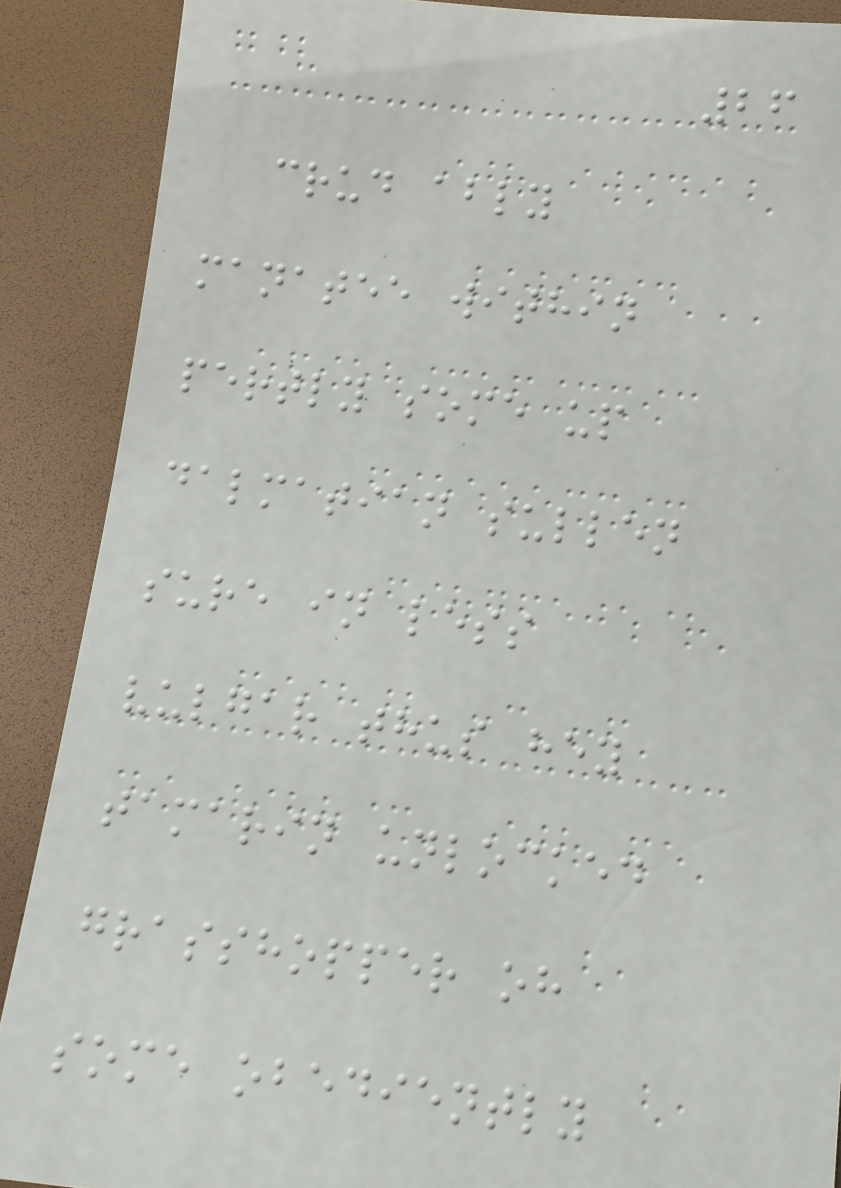26
crud ably
manatee within
pertly some up
dalmatian sullen
sure in less
vulgar thus hey
tamarin unlocked
grasshopper oh
some obediently
